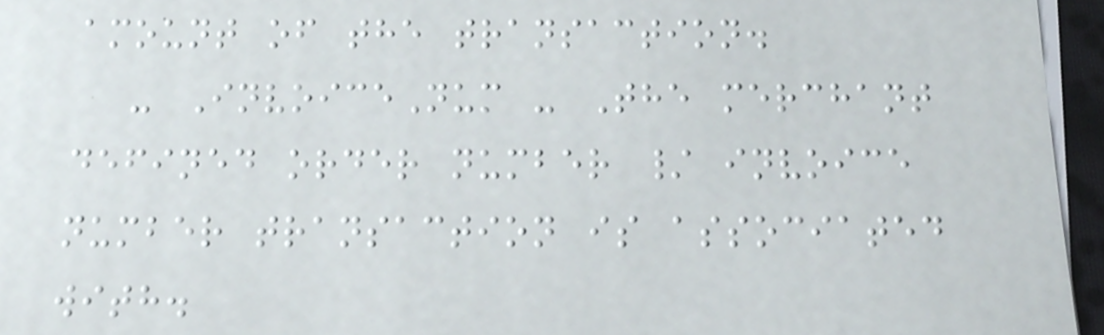amount of the transaction.
- InvoiceNum - The merchant
defined order number / invoice
number transaction is associated
with.
